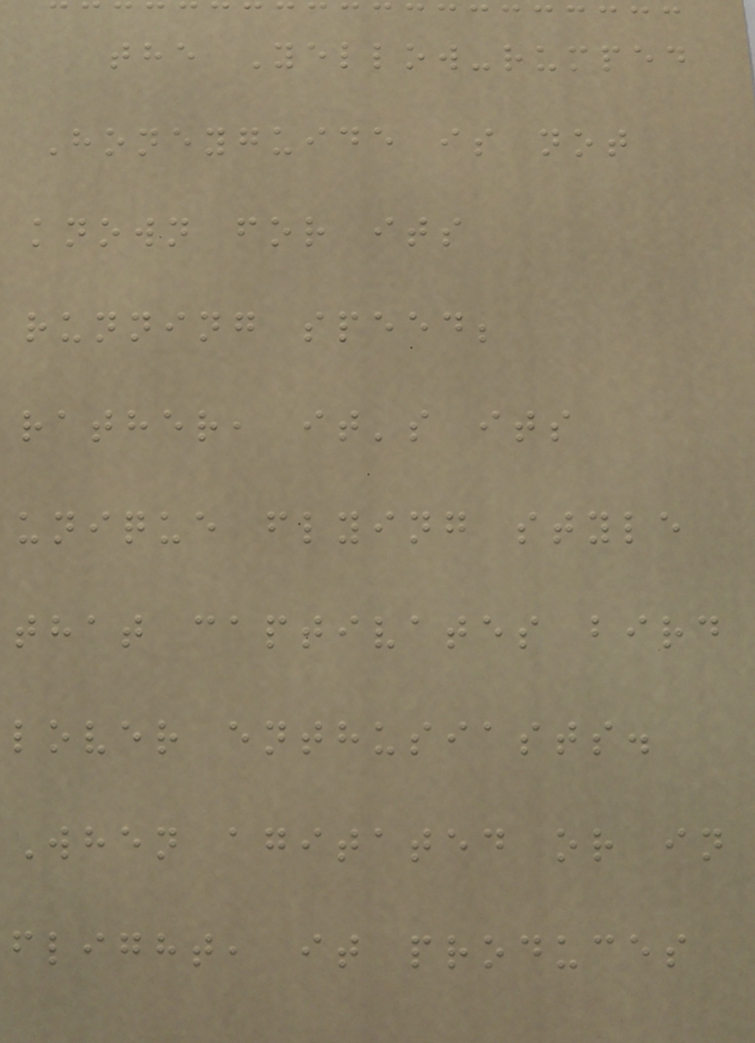the Yellow-rumped
Honeyguide is not
known for its
running speed;
rather, it's its
unique flying style
that captivates bird
lover enthusiasts.
When agitated or in
flight, it produces
